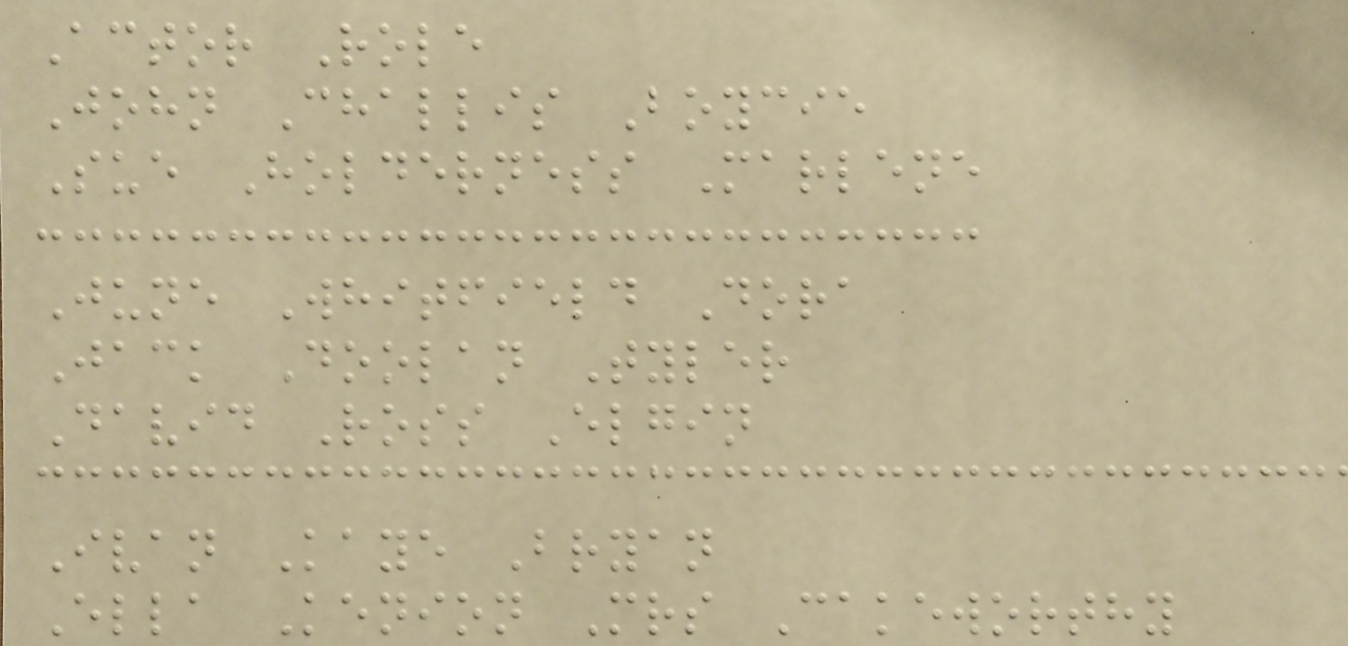Actor Role
John Challis Boycie
Sue Holderness Marlene
June Whitfield Dora
Jack Doolan Tyler
David Ross Elgin
Ivan Kaye Bryan
Ella Kenion Mrs Cakeworthy
